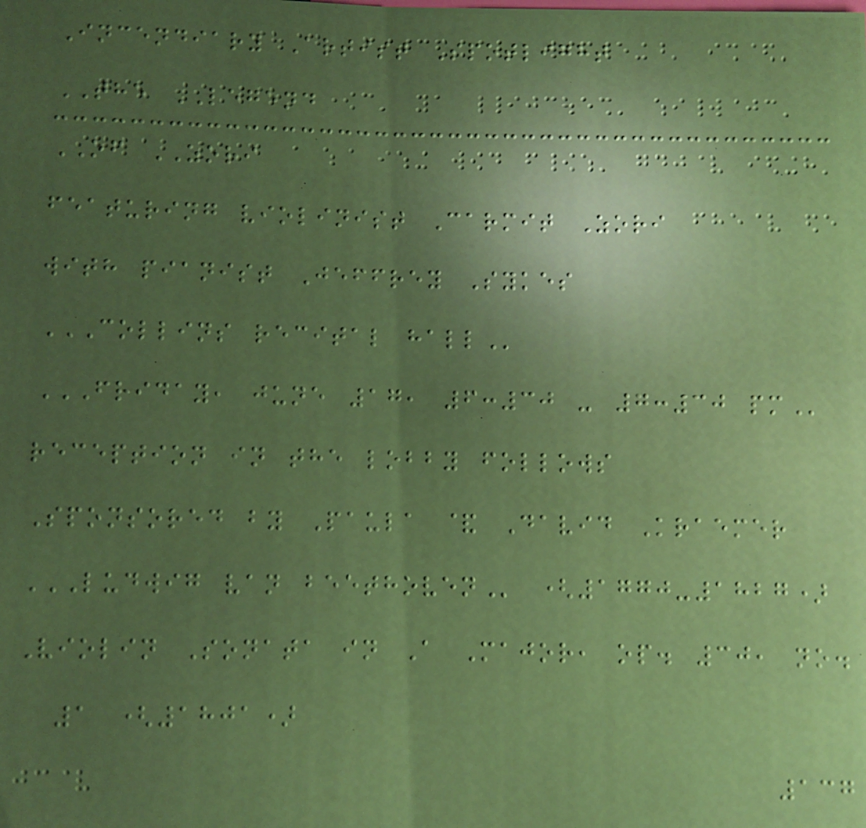Incendiary Artist Spotlight
THE LEGEND
OF ZORI
featuring violinist Carmit Zori
with pianist Jeffrey Sykes
COLLINS RECITAL HALL
FRIDAY, JUNE 17, 6:30 - 7:30 PM
reception in the lobby follows
Sponsored by Paula & David Kraemer
LUDWIG VAN BEETHOVEN (1770-1827)
Violin Sonata in A Major, op. 30, no.
1 (1801)
137
